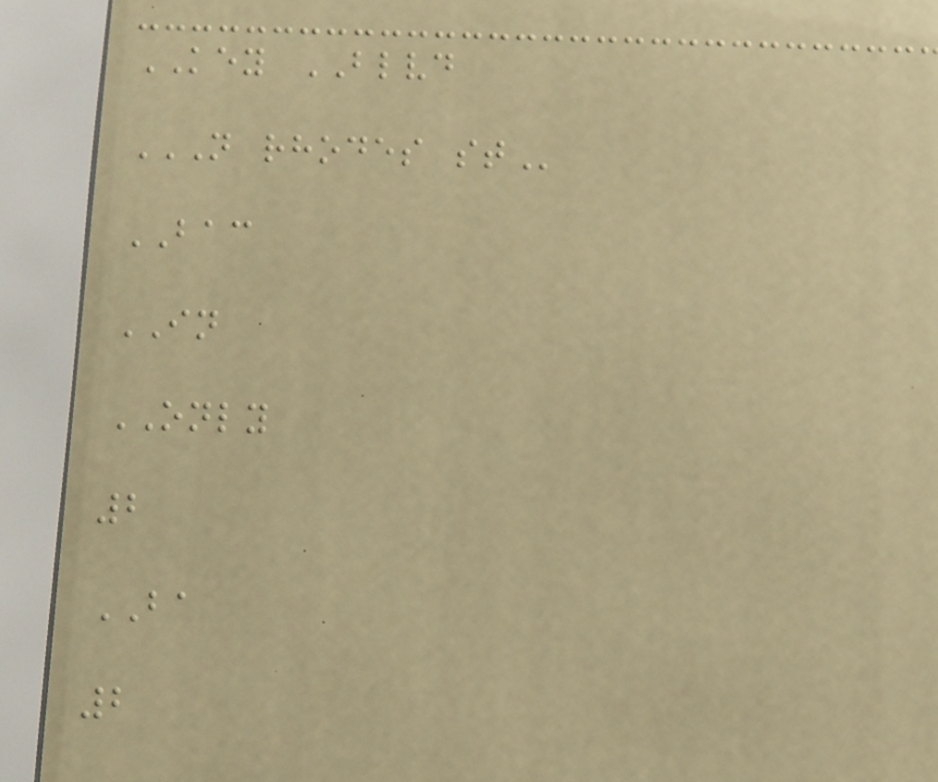KEY BLVD
N RHODES ST
BAC
IN
ONLY
2
BA
2
